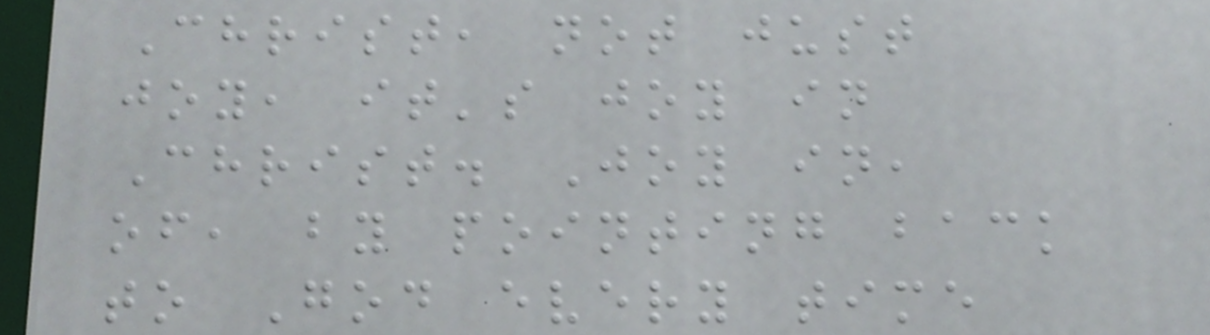Christ, not just
joy, it's joy in
Christ. Joy in,
of, by pointing back
to God every time
